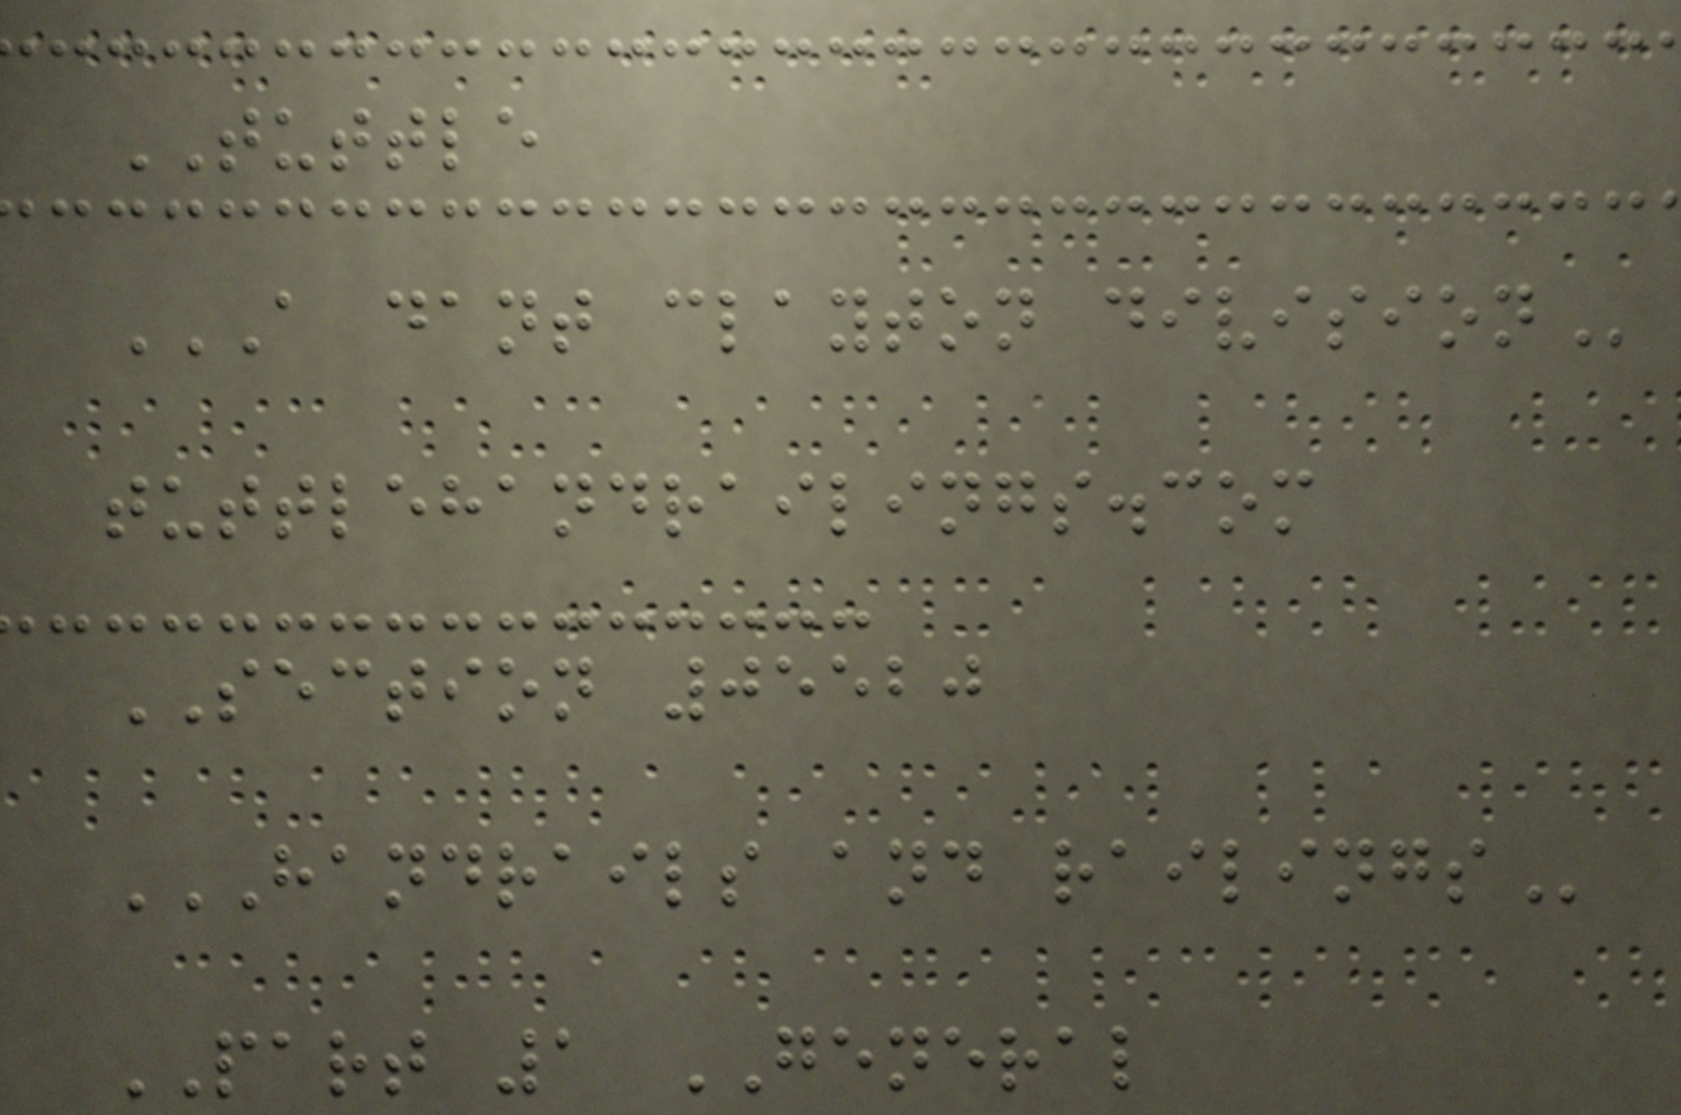TUTTLE
A DANT CLAYTON DIVISION
tuttlehandrailings.com
SECTION 05520
HANDRAILS AND RAILINGS
PART 1 GENERAL
